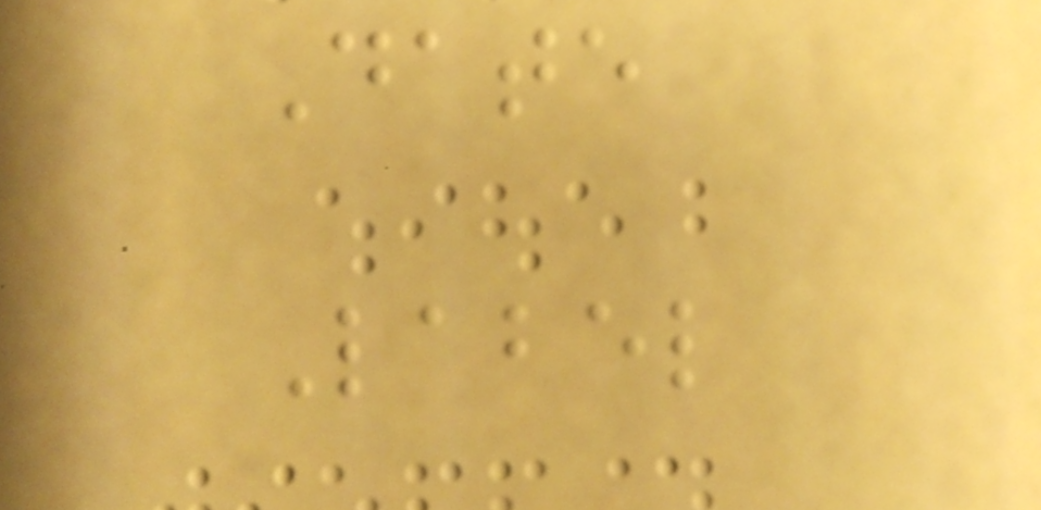Date
Label
